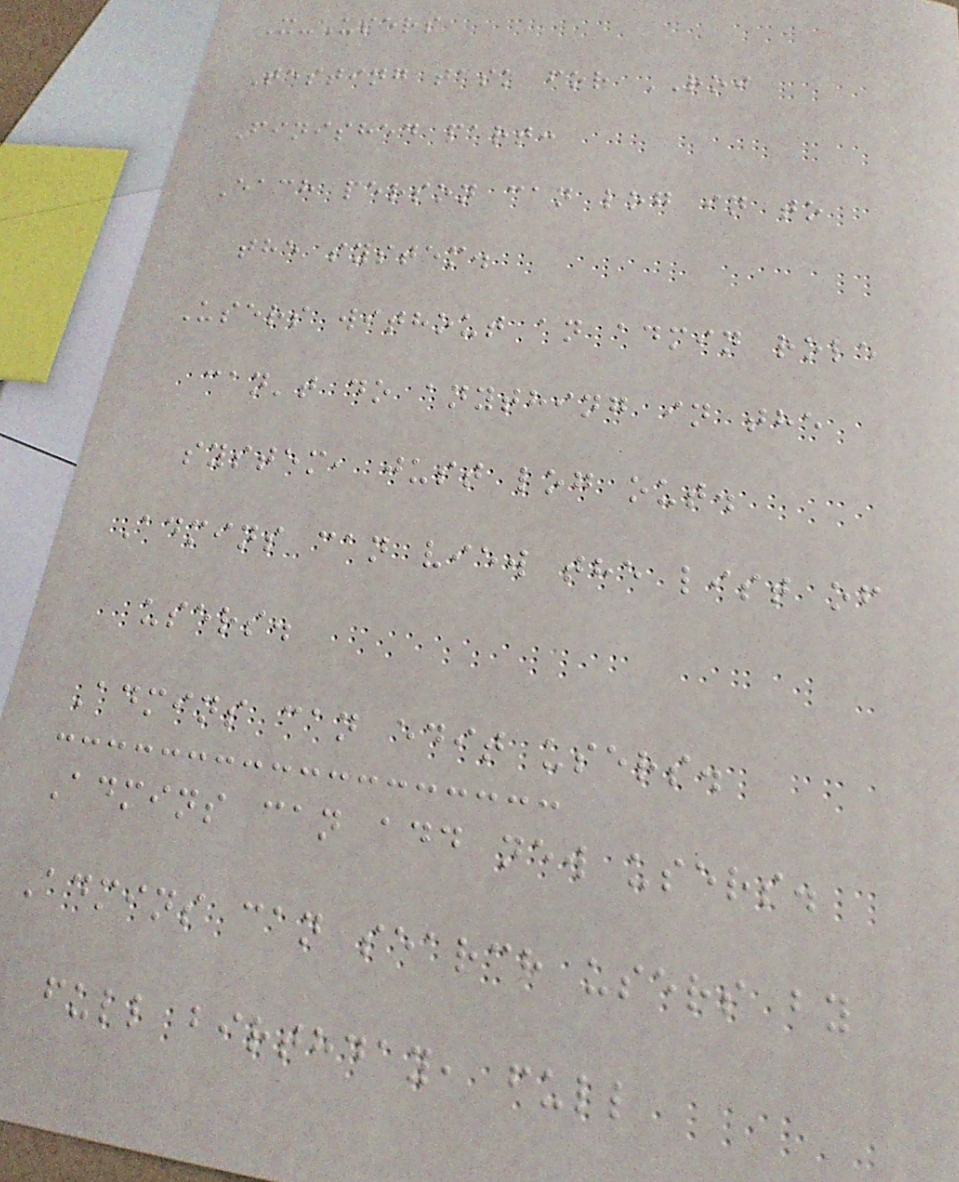X-Users
Testing task for ROI
Finished part:
Each person can log in to
the system.
Users without an admin role
can't do anything in the
system, just log out.
Admins can view the list of
users.
Admins can edit users.
Admins can add new users.
Admins can search users by
full birthday, full
